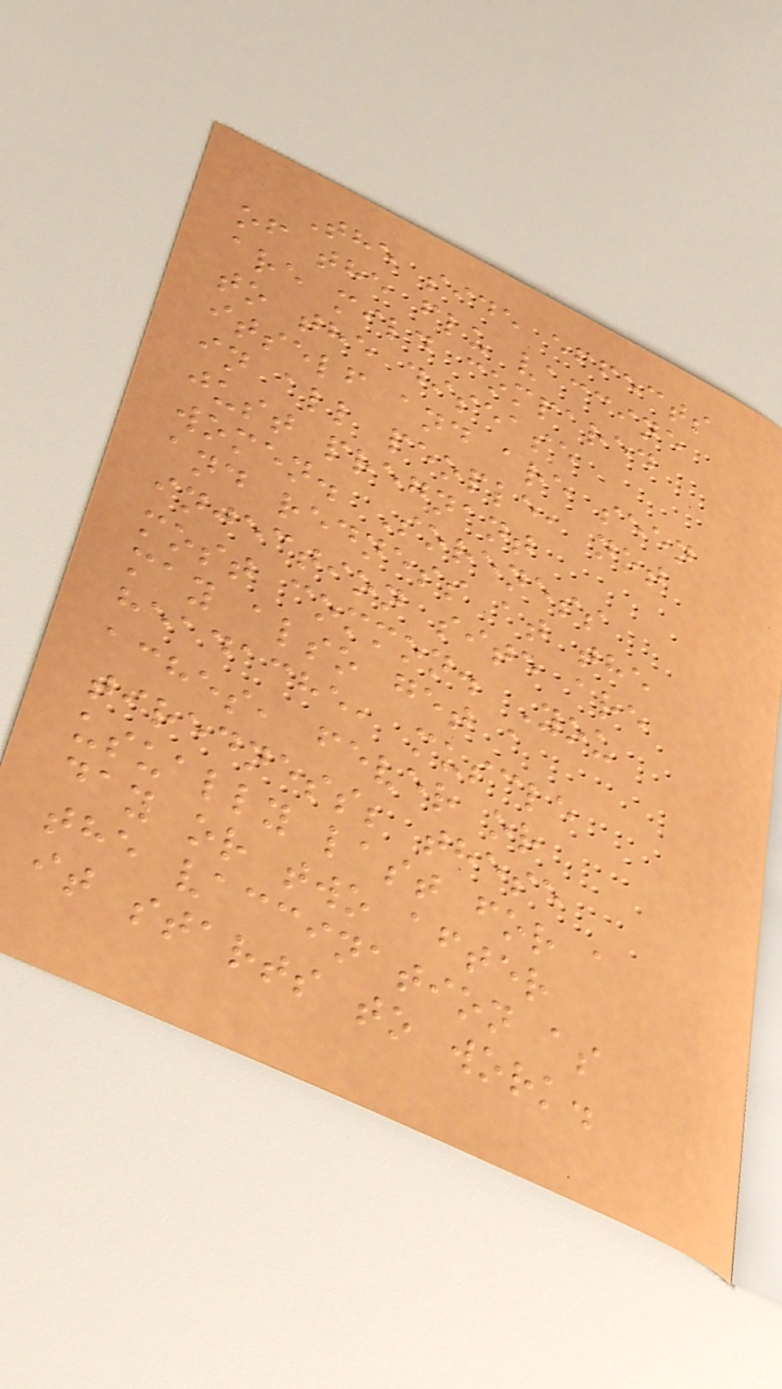The side effects
of the flu vaccine
are mild compared
to the disease
itself and are seen
in all people, not
just pregnant
women. Soreness
and redness at the
injection site are
most common. You
may also get a
headache, muscle
aches, fever or
tiredness; these
usually last for a
day or two after
the vaccination as
it starts to work.
